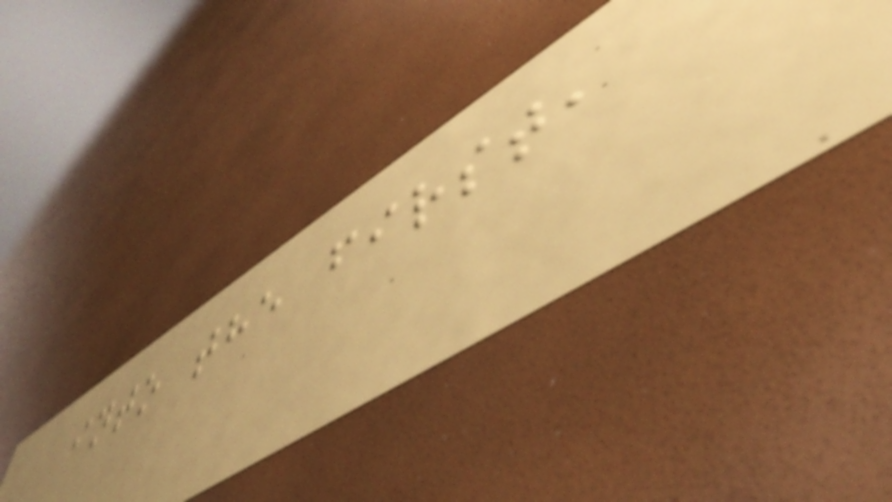into the first,
